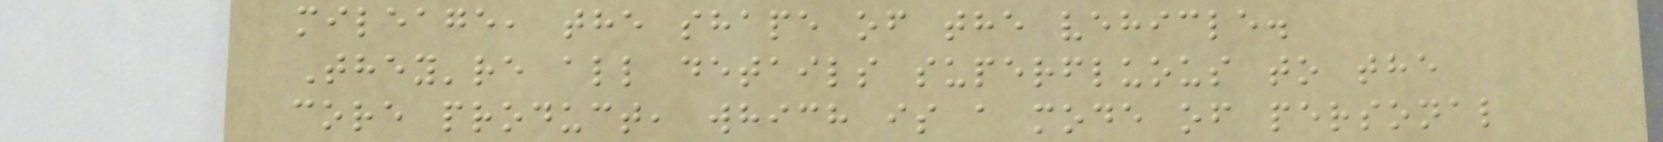mileage, the shape of the vehicle.
They're all details superfluous to the
core product, which is a mode of personal
